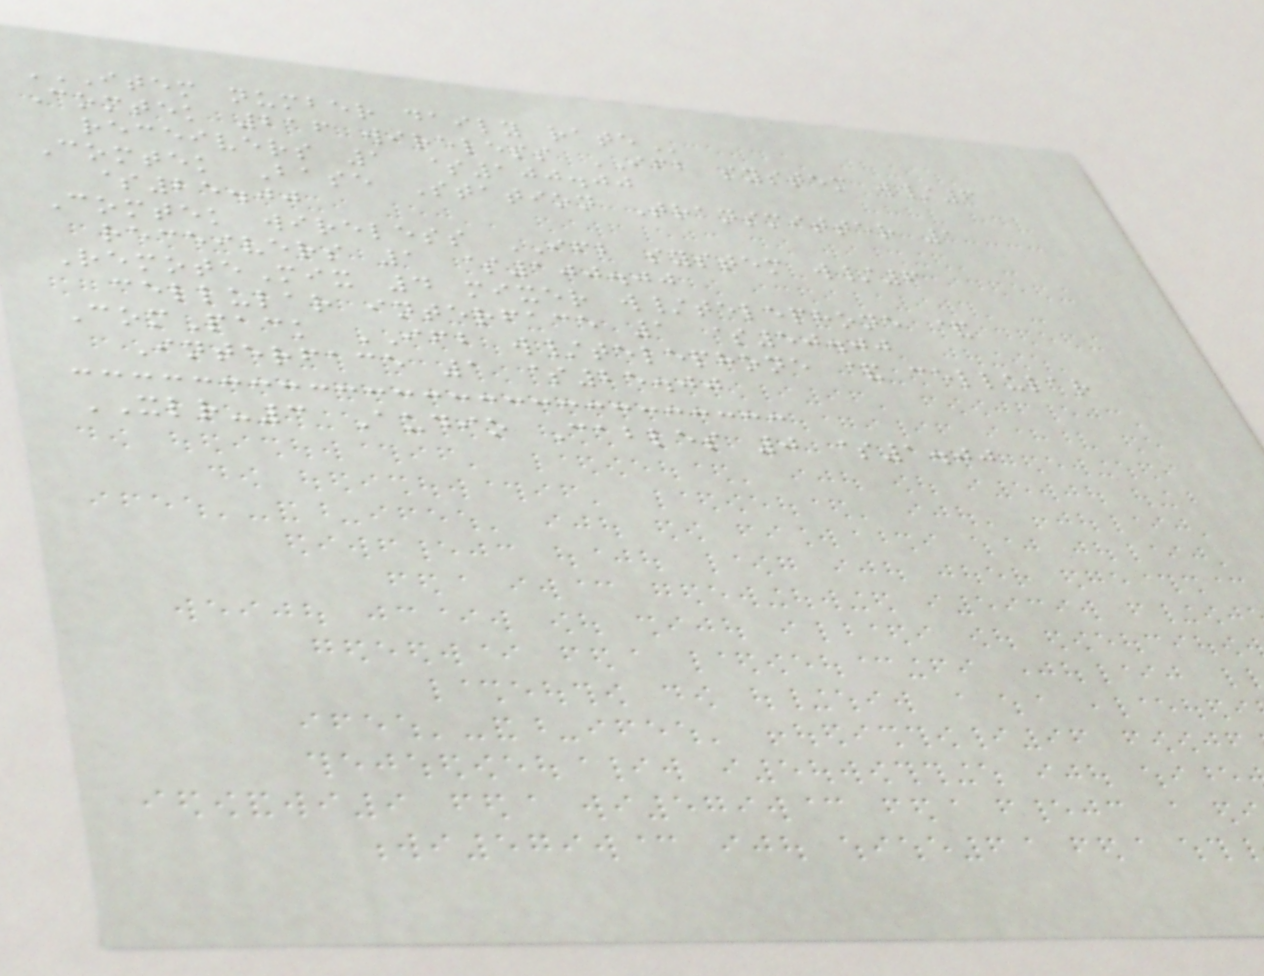ITEM NUMBER DAILY RATE
Comtek 216 wireless IFB system w/6
receivers 1 $100.00
Comtek Base Station Transmitter 1
$25.00
Comtek wireless IFB system w/6
receivers 1 $100.00
RemoteMix 4 mixer w/telephone &
cellular interface 1 $50.00
ComPack IFB w/telephone & cellular
Interface 1 $25.00
XLR-3 Audio Cables 0 $1.00
